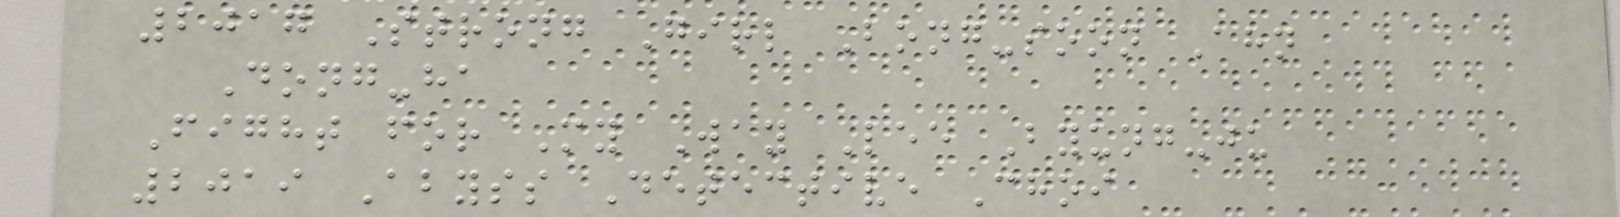2017 Strong Girl Bong-soon Ahn
Dong-ha
Fight for My Way Lee Byung-ju
2019 Abyss Detective Choi
